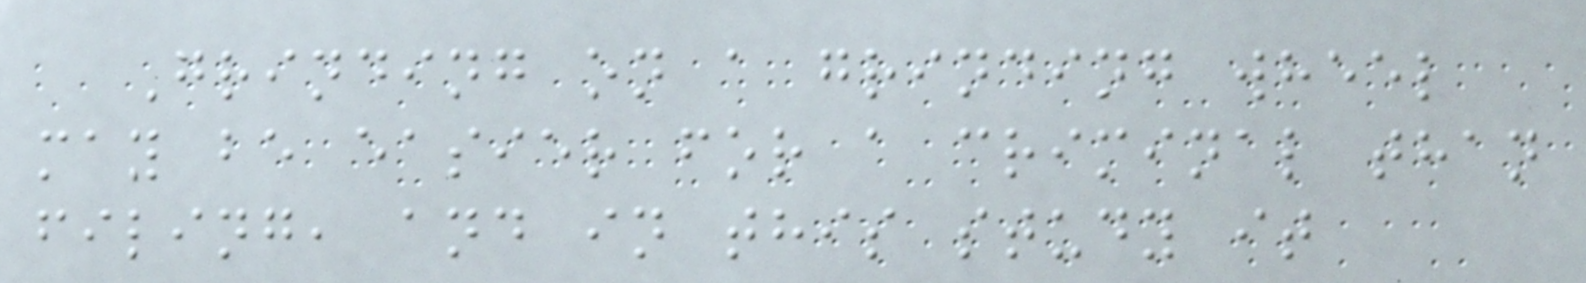Grinding on a grinding wheel
may be easier for a criminal than
filing, and in this study it
